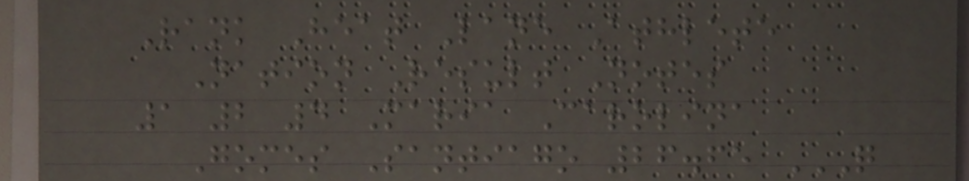Rank Heat Lane Athlete
Nation Result Notes
1 2 4 Maria Carolina
Gomes Santiago 26.65 Q
